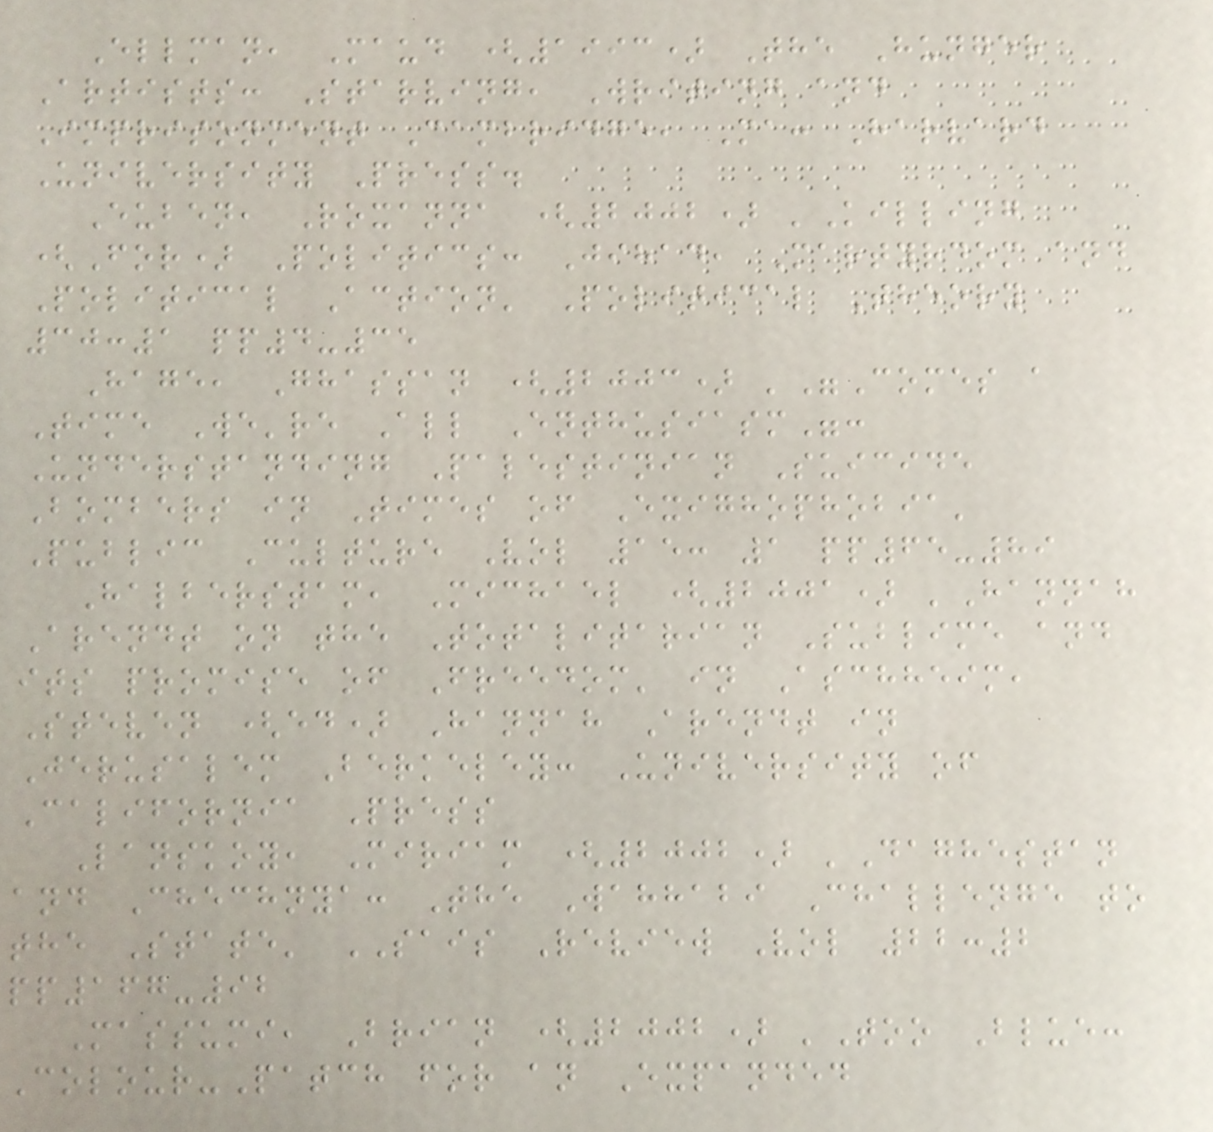Ellman, Maud (1993) The Hunger
Artists: Starving, Writing and
Imprisonment Cambridge, Ma: Harvard
University Press.
Euben, Roxanna (2002) 'Killing
(For) Politics: Jihad, Martyrdom and
Political Action' Political Theory
30:1 pp4-35
Hage, Ghassan (2003) '"Comes a
Time We're All Enthusiasm":
Understanding Palestinian Suicide
Bombers in Times of Exighophobia'
Public Culture Vol 15: 1 pp65-89
Halberstam, Michael (2001) 'Hannah
Arendt on the Totalitarian Sublime and
its promise of Freedom' in Aschheim,
Steven (ed) Hannah Arendt in
Jerusalem Berkeley: University of
California Press
Lanskoy, Miriam (2002) 'Daghestan
and Chechnya: The Wahhabi Challenge to
the State' SAIS Review Vol 22:2
pp167-92
Massumi, Brian (2002) 'Too Blue:
Colour-Patch for an Expanded
